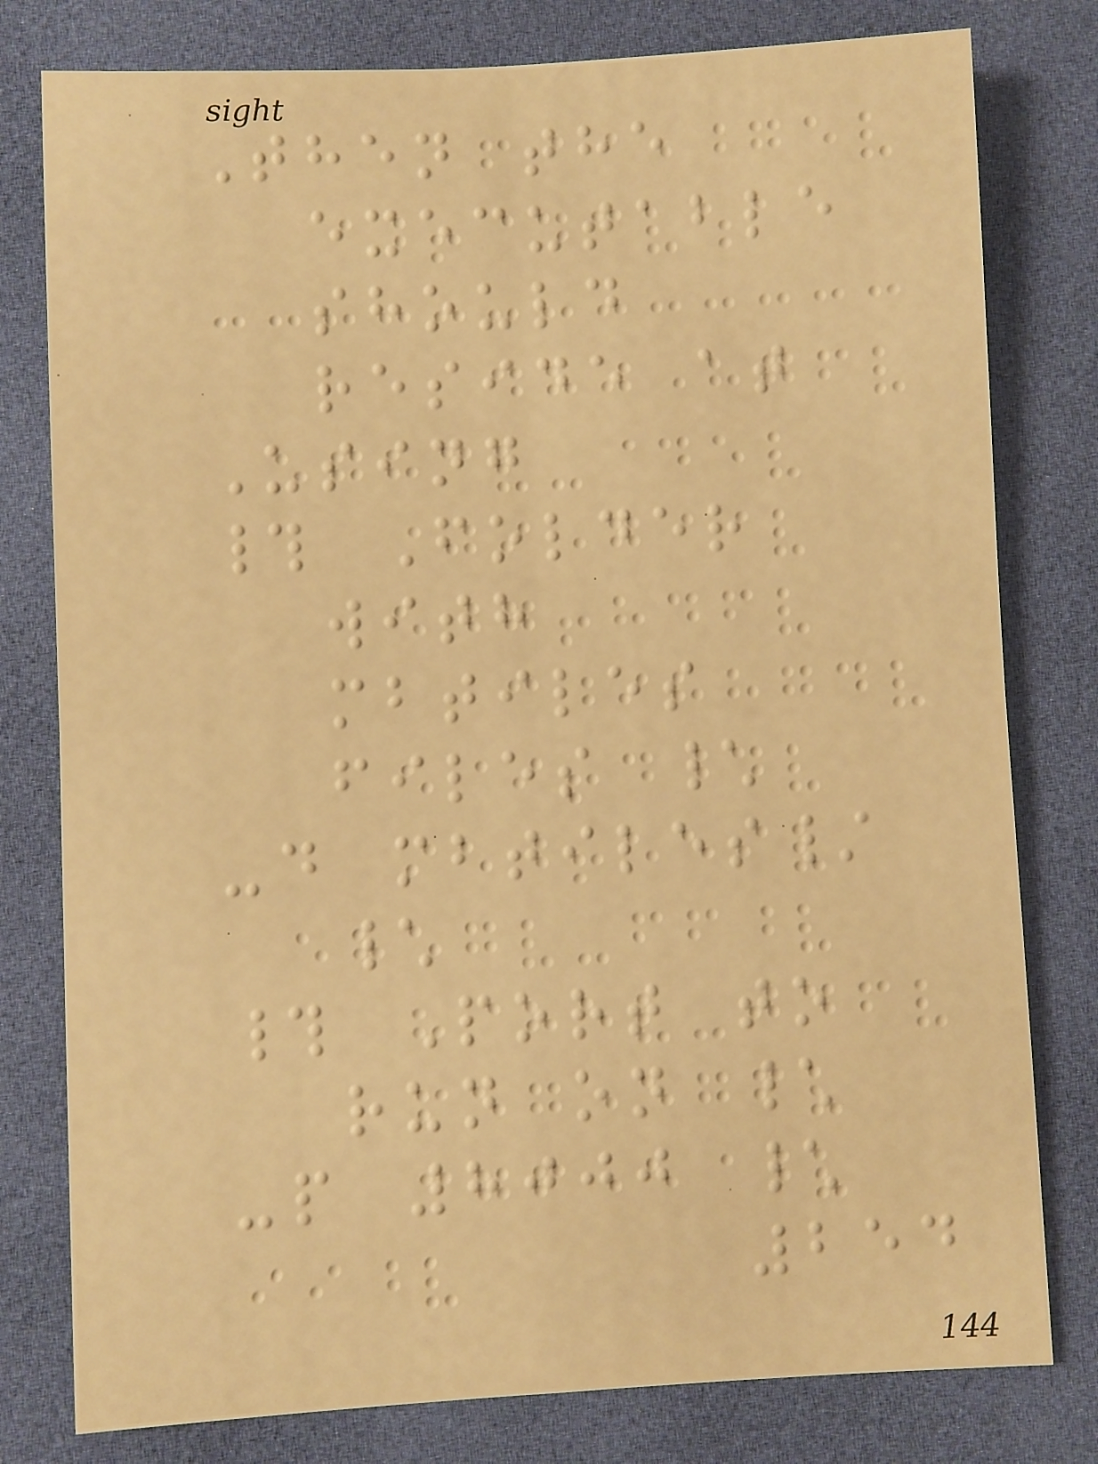Then the
executable
should
reside at
Using
# Folder
with
mbtiles
files \
-d mbtiles/
\
# Port to
run on \
-p 8000 \
254
